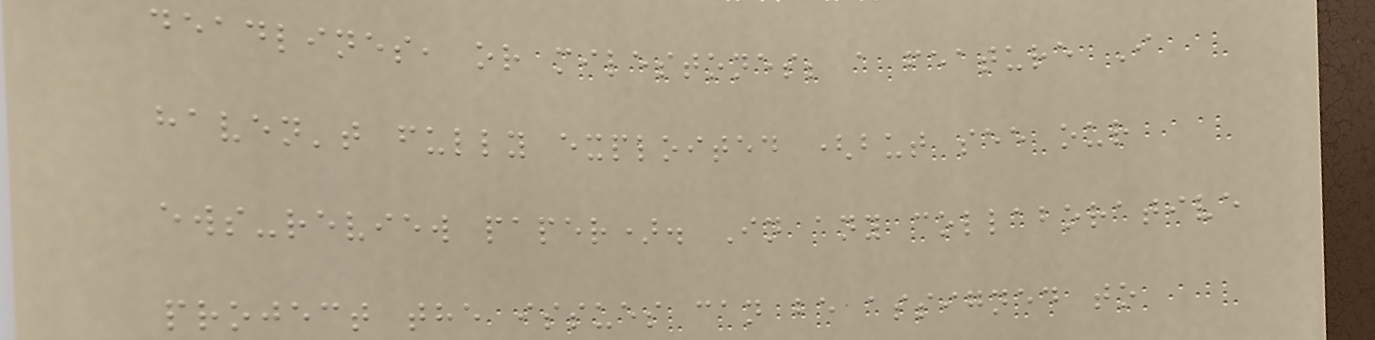deadlines, or milestones; a feature I
haven't fully exploited (but see our
ews-review paper). In any collaborative
project the issues can be assigned to
